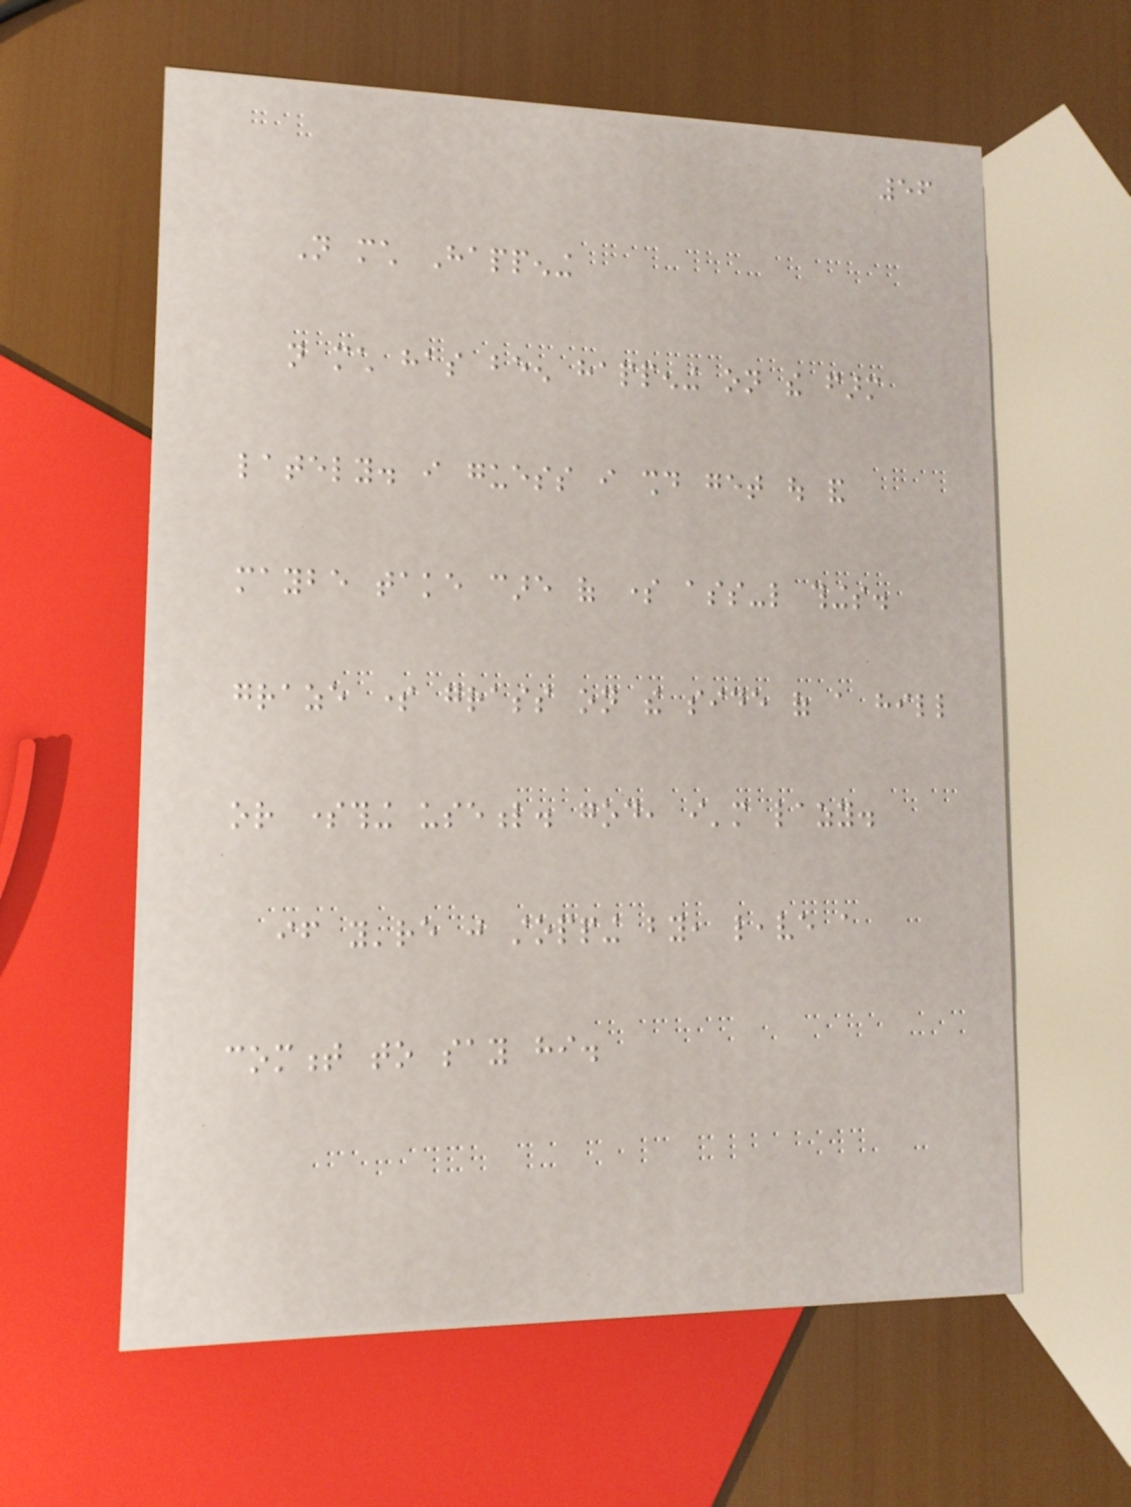56
Not much Happening
not much has been happening on the farm
lately. i guess i should get out and
maybe take care of some ass-like things.
graze some grass on the side of a hill
or something useful. god, i'm lazy.
if you're just stopping by, leave a
comment to say hi.
